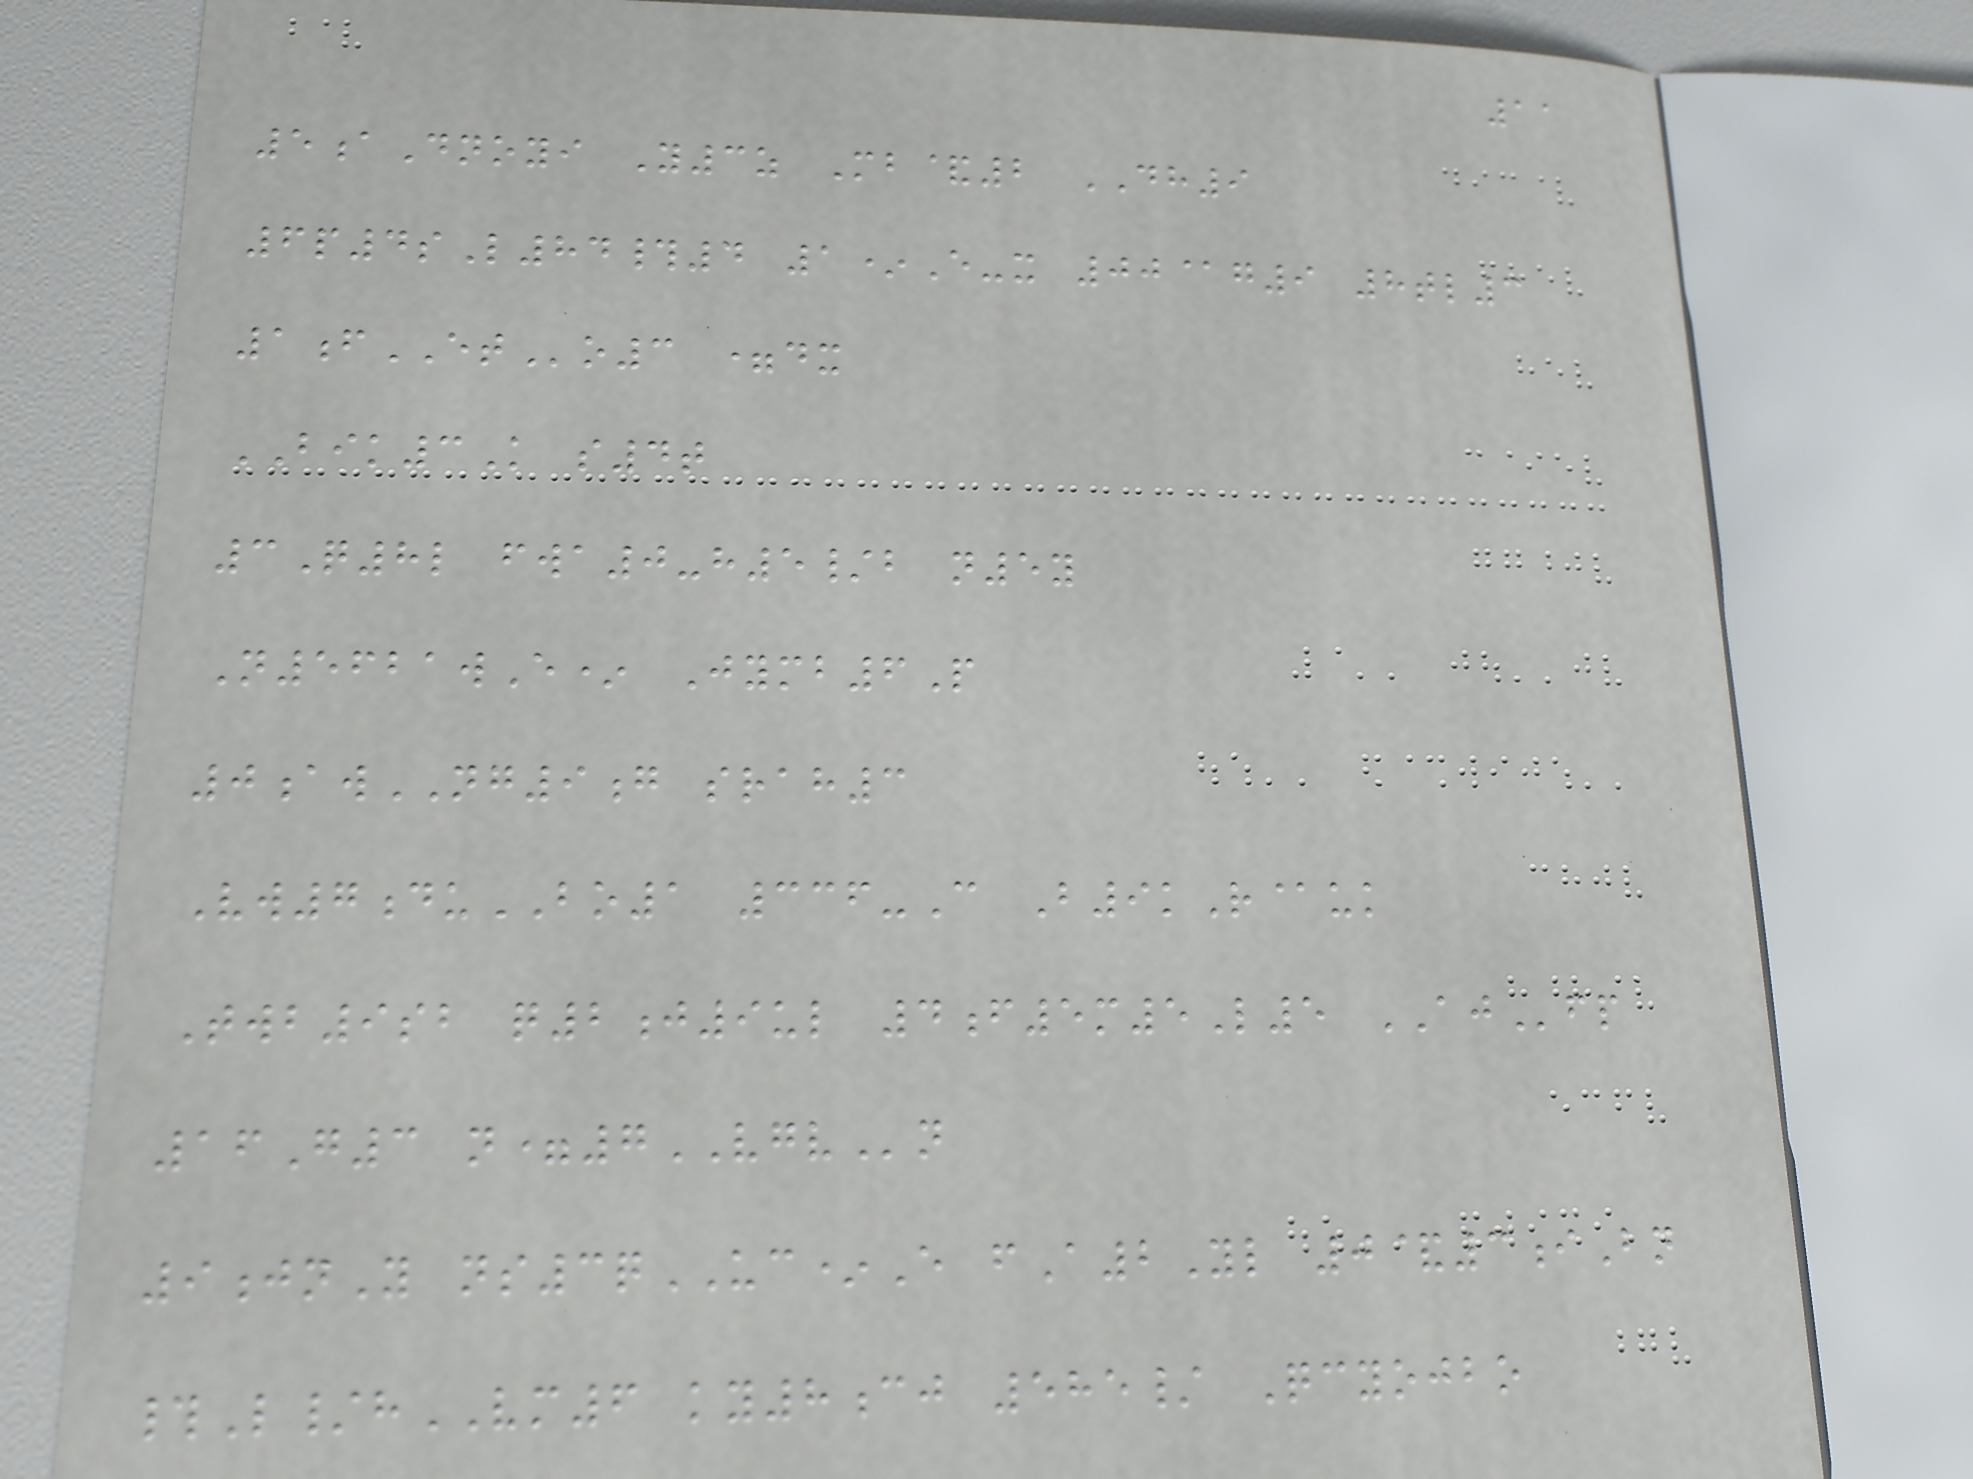11
5aDnoyi Y3z Mb&2 DH9
6p4sL84#4 1*E-x 00@g9 8tl3
1fETo3 =dx
BIK3K s4t
3Q8l fwa0-h5/b n5y
N5621wE* Jymb6P
0awNG9g srah3
Vw7duBO1 336-C B9kR@uk
Twb9sb q2j9ul 4f5m5L5 AJfp
16G3 n=7VGVn
9jnY ns3qUC*E fA2Yl 0&3iBn
#L/hVM6 ky8cj 585/ Qcyojbo
